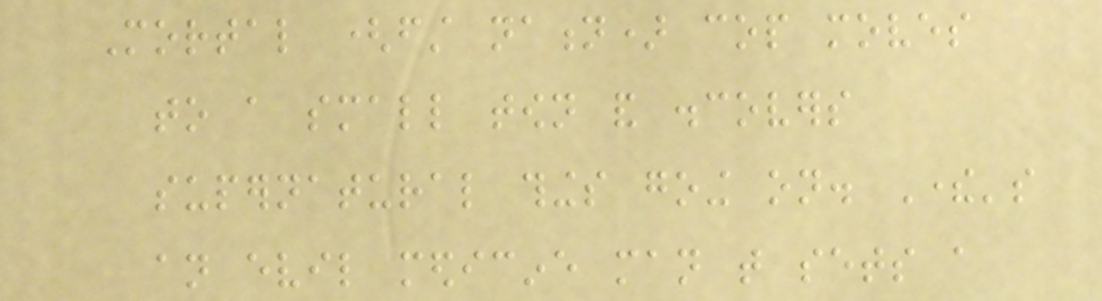Mortal (first nation) cop moves
to a small town and discovers
supernatural things going on. There's
an evil medicine man that sets a
